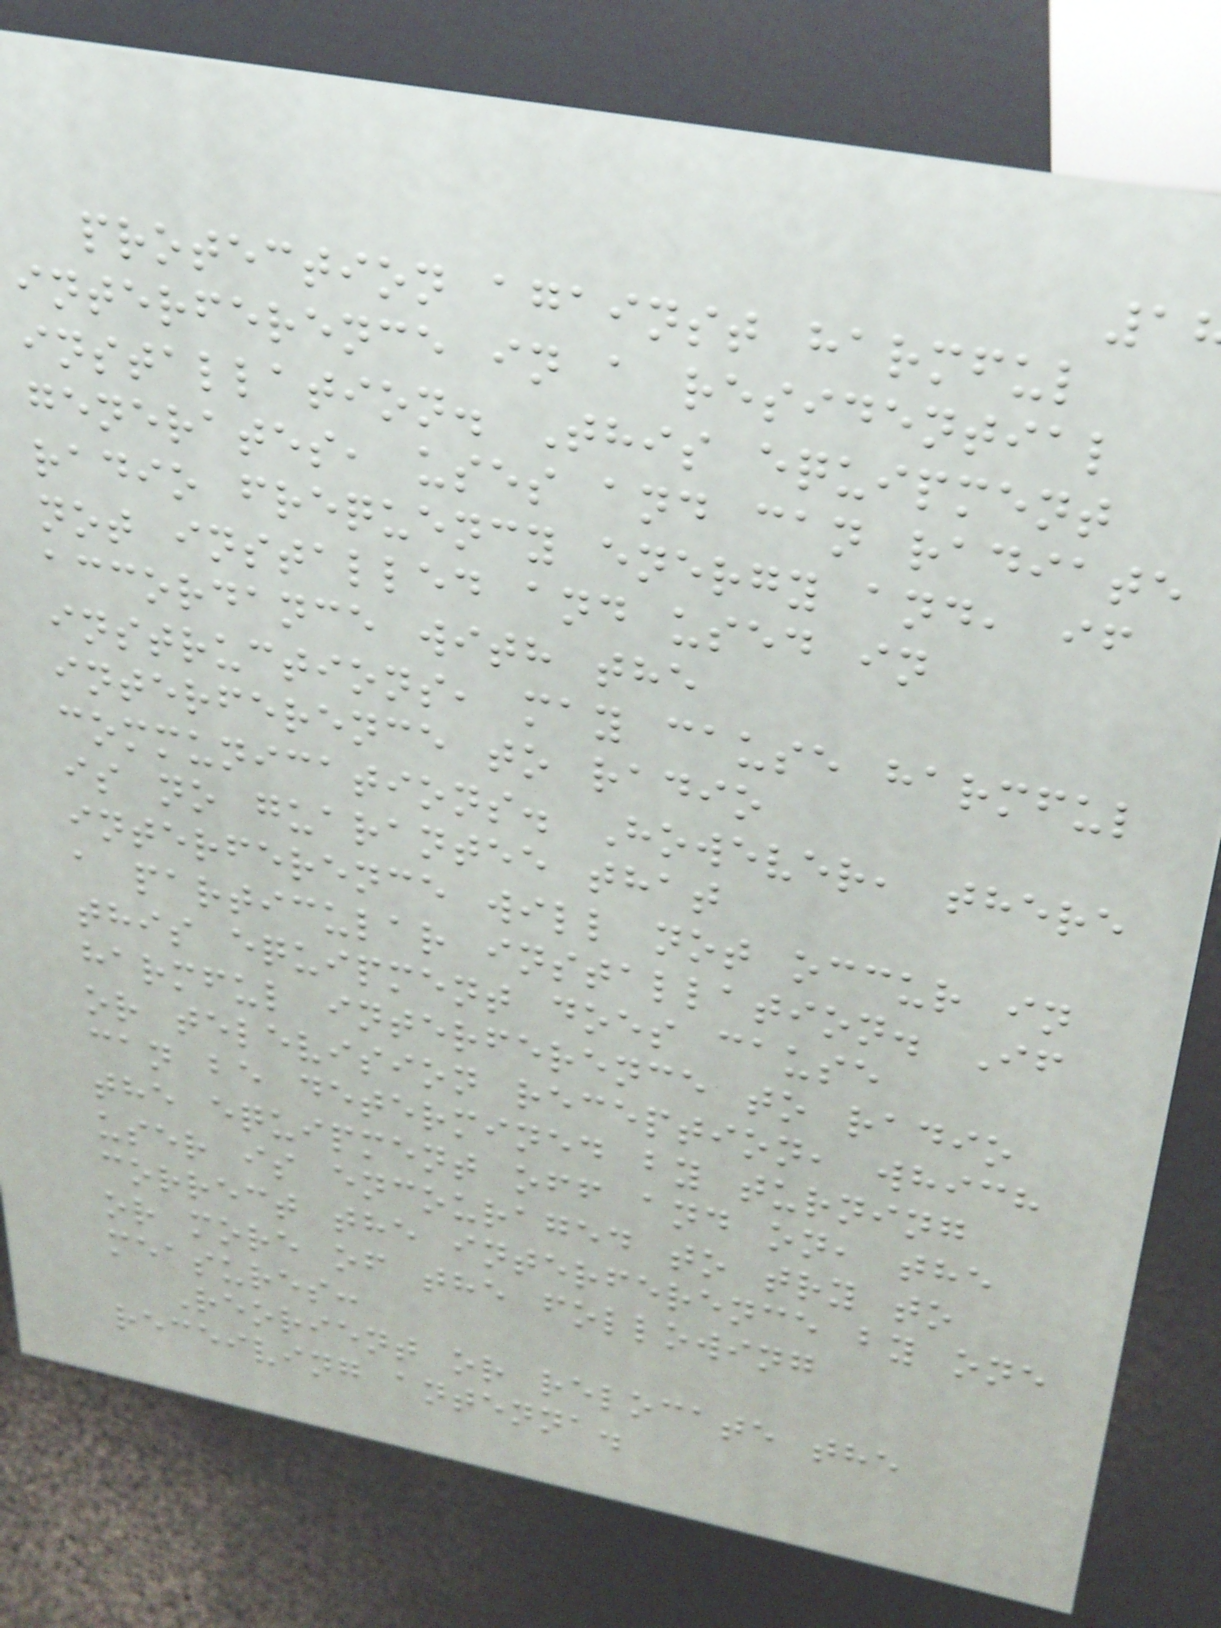protection against harmful
interference in a residential
installation. This equipment
generates, uses and can radiate
radio frequency energy and, if
not installed and used in
accordance with the
instructions, may cause harmful
interference to radio
communications. However, there
is no guarantee that
interference will not occur in
a particular installation. If
this equipment does cause
harmful interference to radio
or television reception, which
can be determined by turning
the equipment off and on, the
user is encouraged to try to
correct the interference by one
or more of the following
measures:
Reorient or relocate the
receiving antenna.
